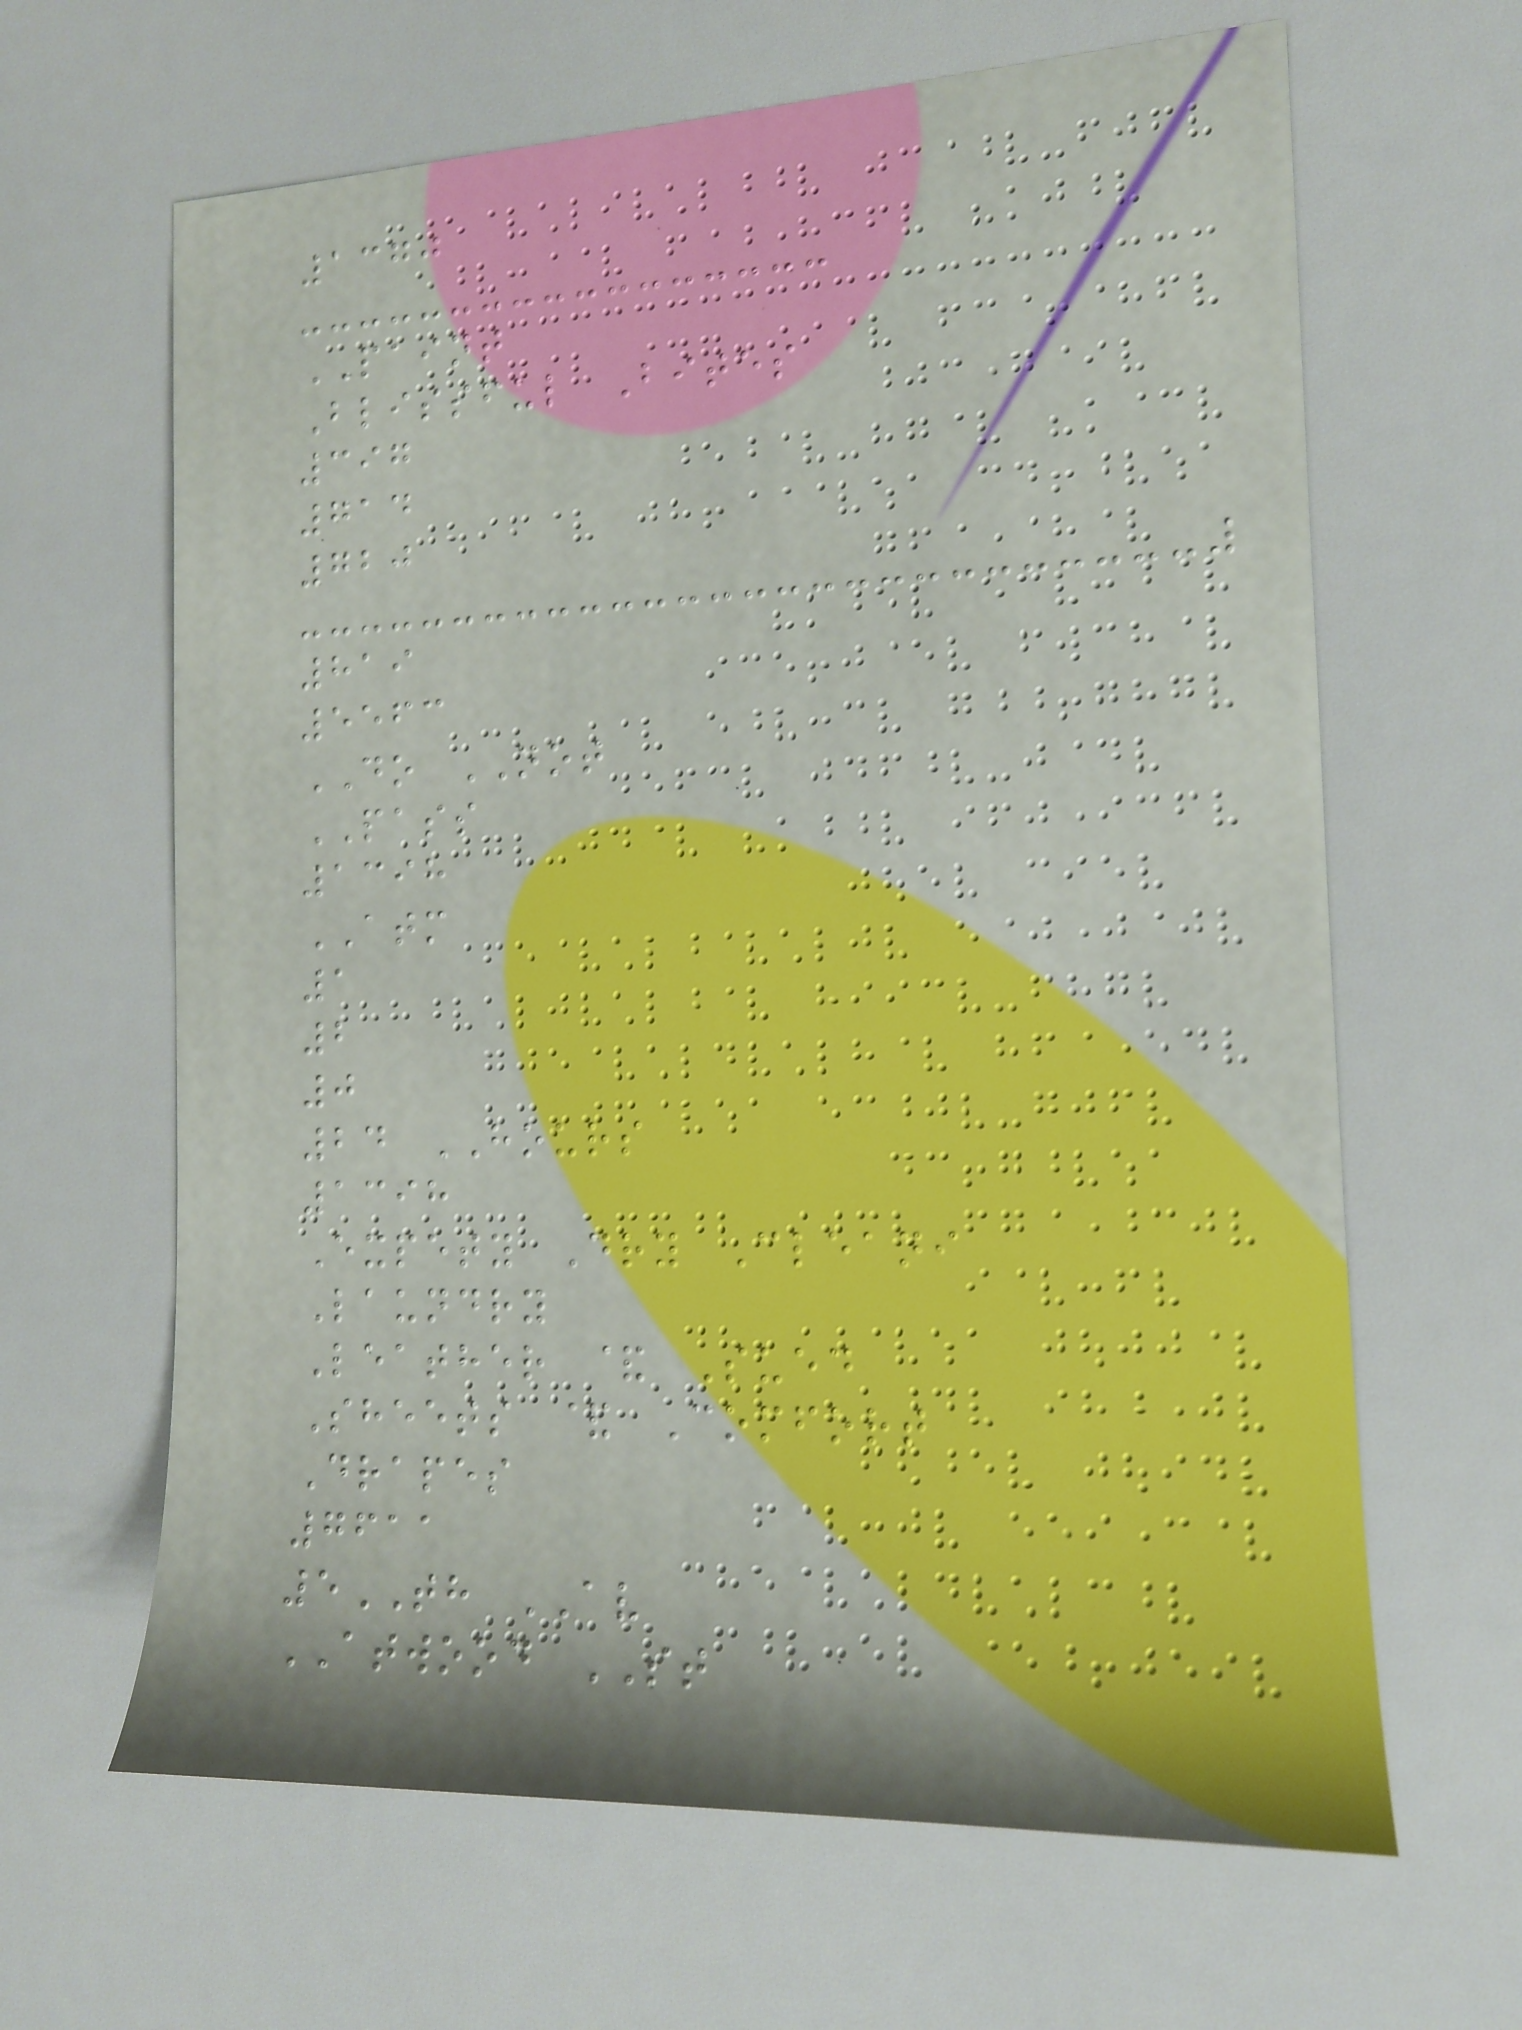1370
PAINT
Blissful Bites
397
714
720
819
5563
DO NOT
PASS
1398
ATM
1
2
0
24 HOURS
1398
Expety Dry Cleani
Laundry
Leather & Sued
Sheets & Comfort
Drapes
7611
5TH AV
ATWOOD ST
